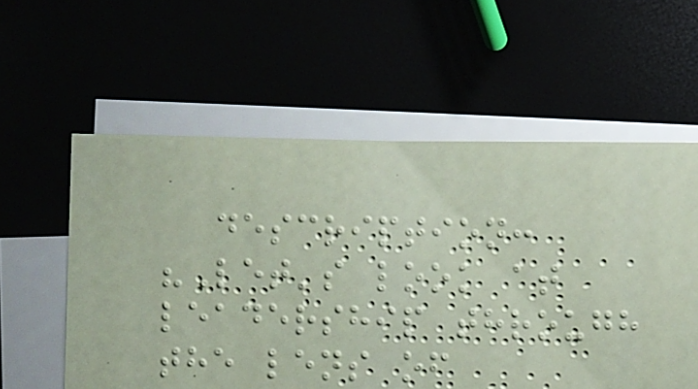description:
"Let's look at
leadership through
the lens of
